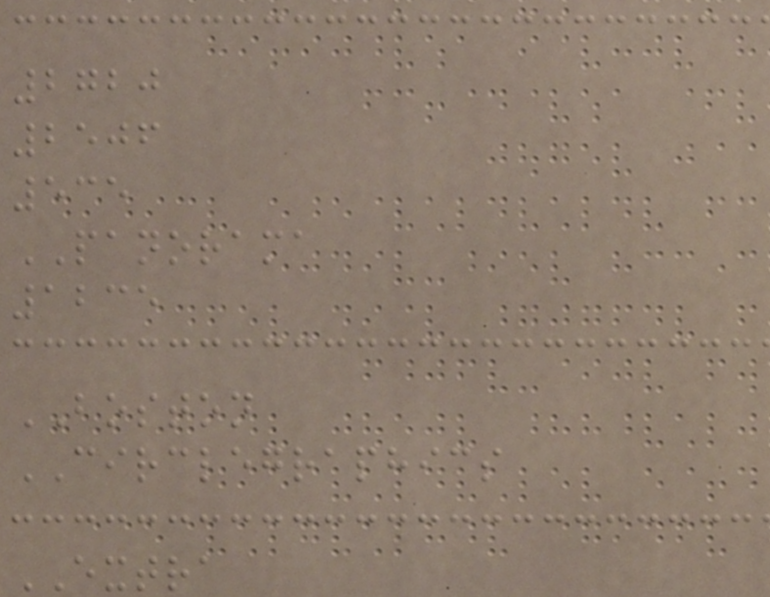2720
2506
535
PANORAMA
1235
BOSTON
CIRCLEGRAPHICS
EXTRA
